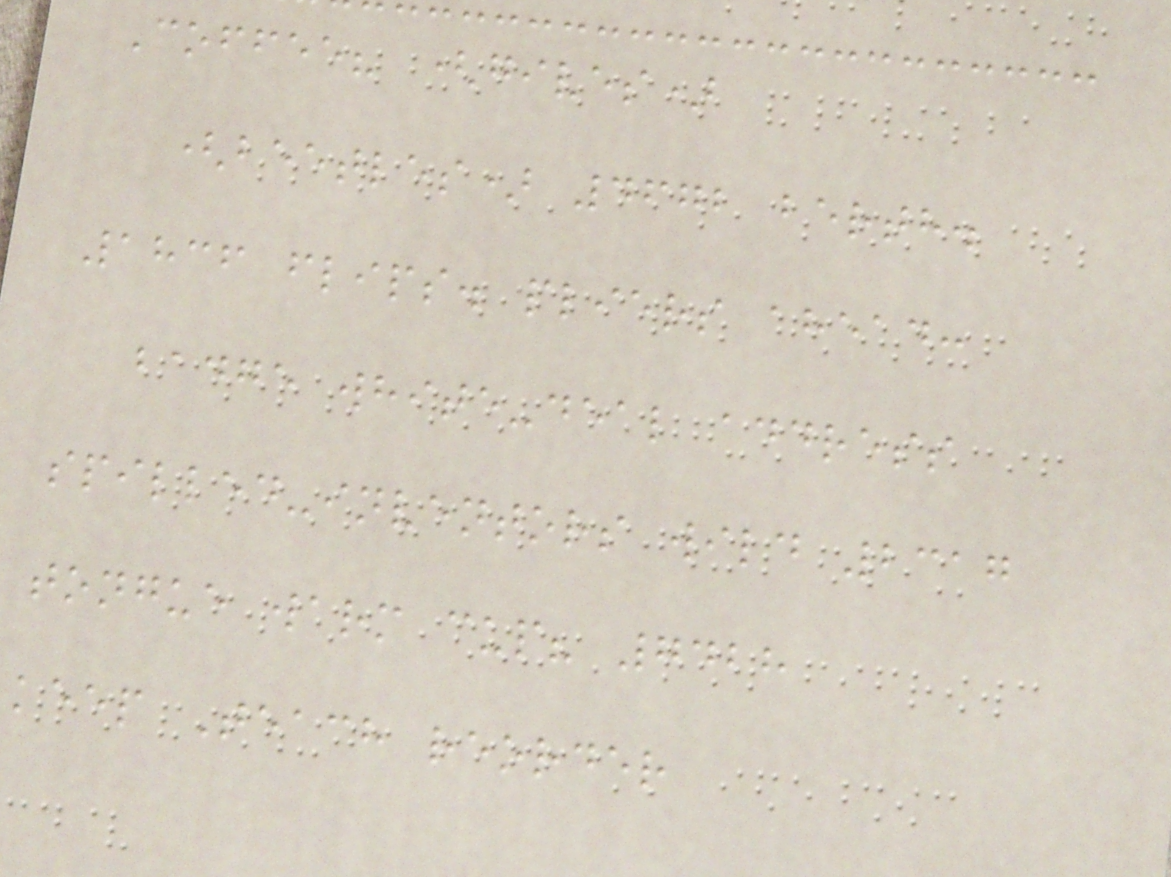Coffee? (gives)
(beetles) 4672 berth.
1836 flips. pliers ahead:
badge white-deal address
spilled-inventors wild 2317
tongue warm cup? 7428
keep Teach reorder
